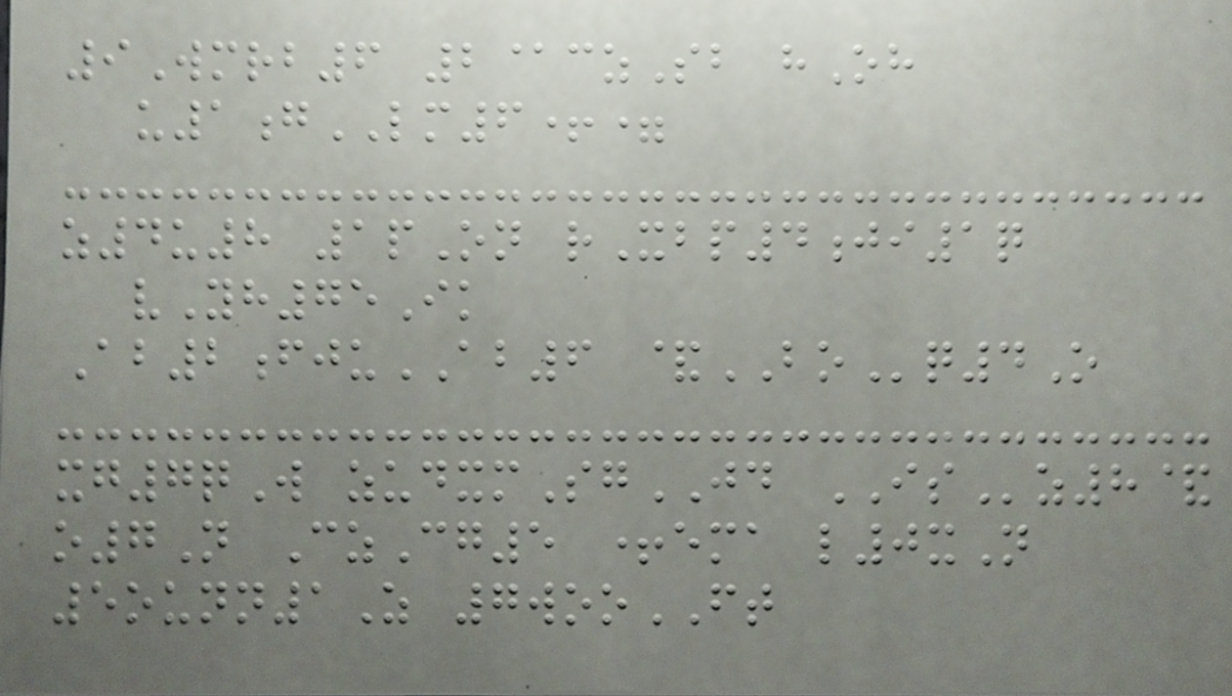9Wmrb6 2@czSb hOh
u1gLM6+=
z4u8 1pOn rXbp4ji1q
vYh75Ik
Ab2fjuAB6 &BOq4O
xg7qW zudxmSgJD ISz8&
o7N CzCg5 +ema l0xN
5ounn1Z 7wooFT
